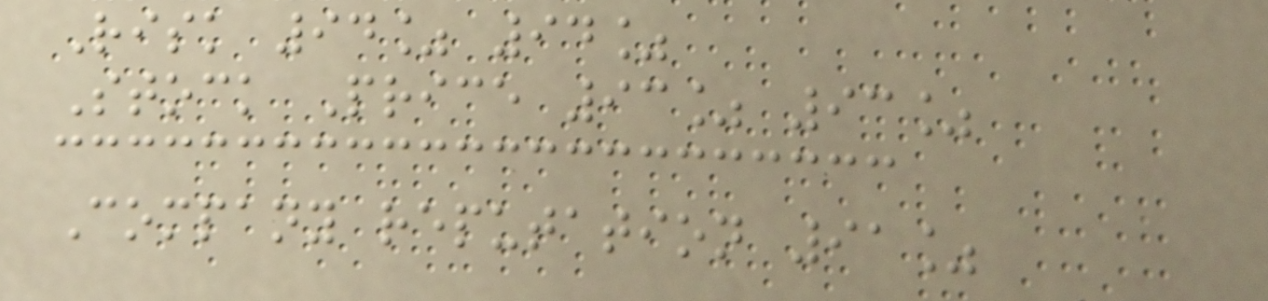Risk 94% 94%
Stock Price 93% 93%
Company reputation 91%
